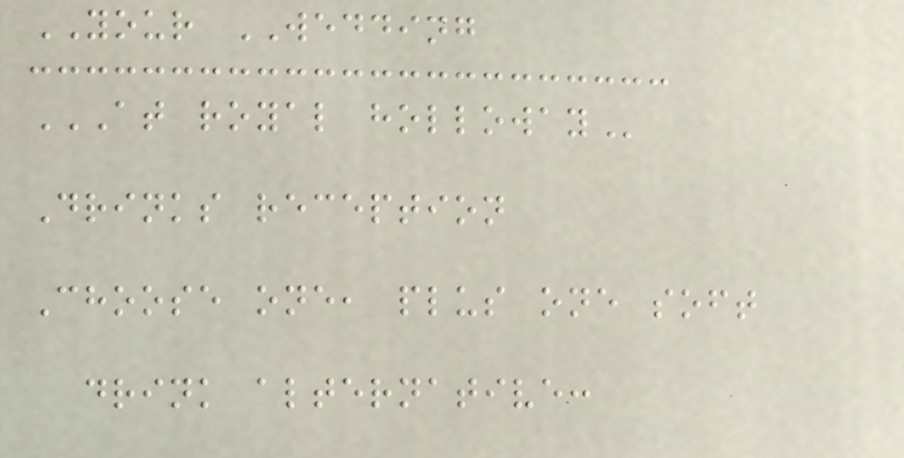YOUR WEDDING
AT ROYAL HOLLOWAY
Drinks reception
Choose one, plus one soft
drink alternative:
